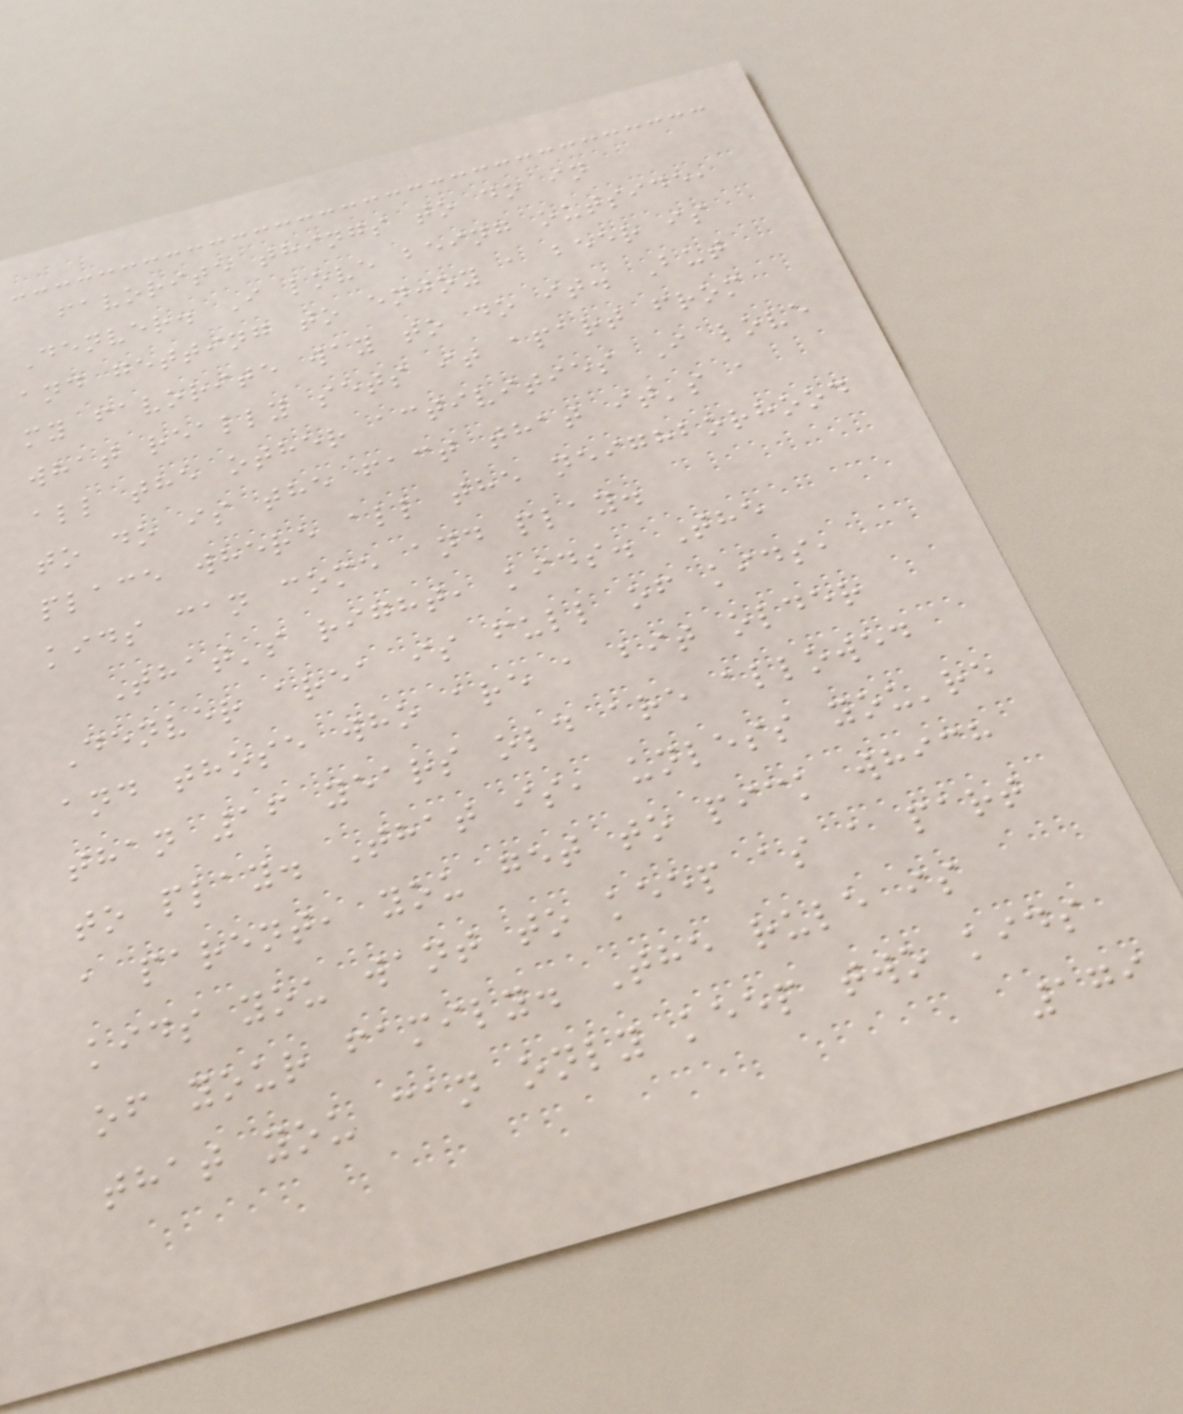favorite things to do in
Denver. I love being outside,
and getting to enjoy a beer is
my favorite way to do it. But
what really sets it apart from
all the other activities I love
to do is the fact that it's a
place where all the neighborhood
kids can come and play.
That's right, kids. The
Denver area is full of kids,
and those who are a bit older
than 16 years old are allowed
to play. That is, unless you're
a parent, you get to pick which
kids you want to keep as a part
of your family. The rule is
that you can only keep two kids
179
